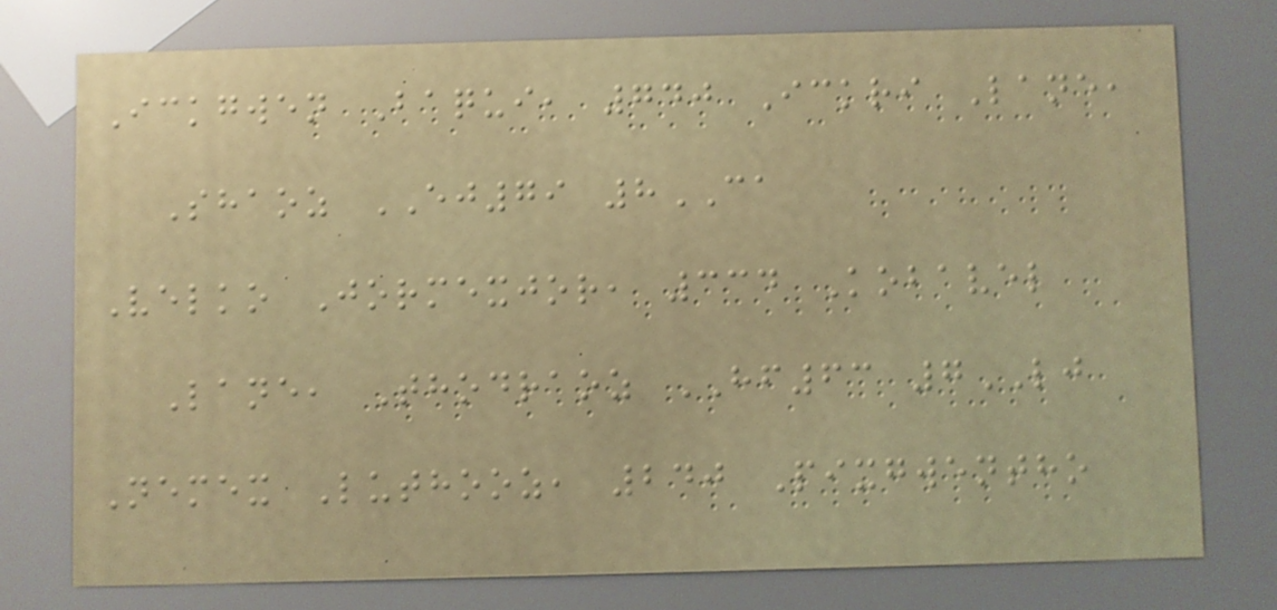Ickgwen Baqui, 740 Ickri Lane,
Shaoz EJ79 8CA
Velko Jormexjor, 334 Kobavel
Lane, Thodraoz HF63 7LJ
Nemex Luthooz, 240 Pixgwentho
